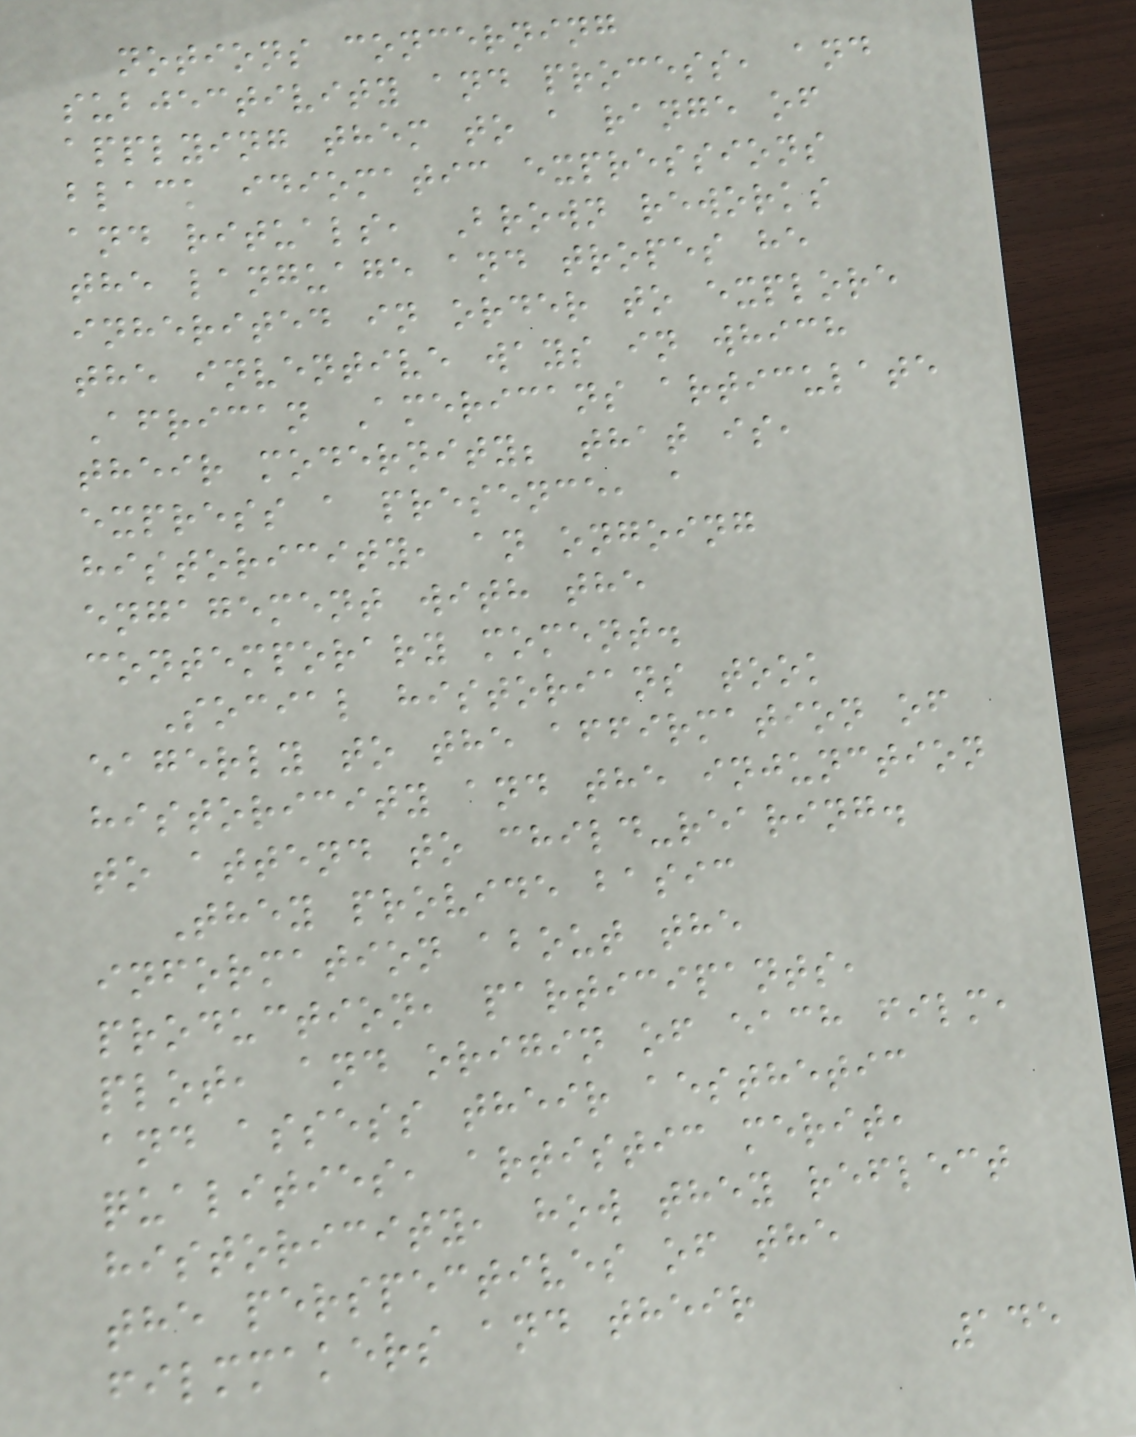notions concerning
subjectivity and process, and
applying them to a range of
black idiomatic expressions
and rituals, Brown reworks
the language and tropes he
inherited in order to explore
the inventive ways in which
African Americans articulate
their modernity; that is,
express a presence, a
historicity, an ongoing
engagement with the
contemporary moment.
Social historians took
eagerly to the affirmation of
historicity and the injunction
to attend to child-rearing.
They provide basic
information about the
production, participants,
plot, and origin of each film,
and assess their aesthetic
qualities, artistic merit,
historicity, how they reflect
the perspectives of the
filmmakers and their
145
